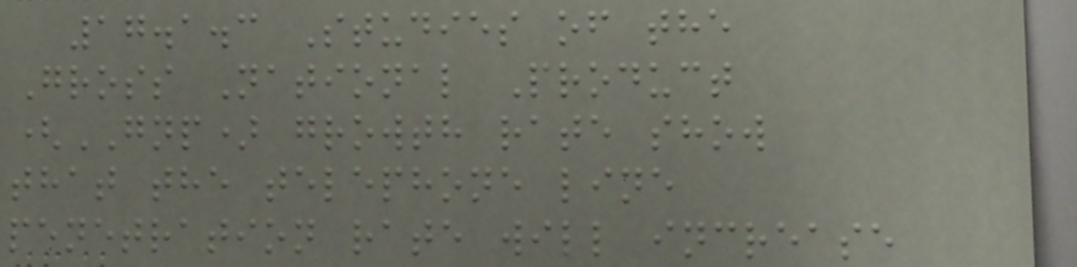17.1.3 Studies of the
Gross National Product
(GNP) growth rate show
that the telephone line
penetration rate will increase
